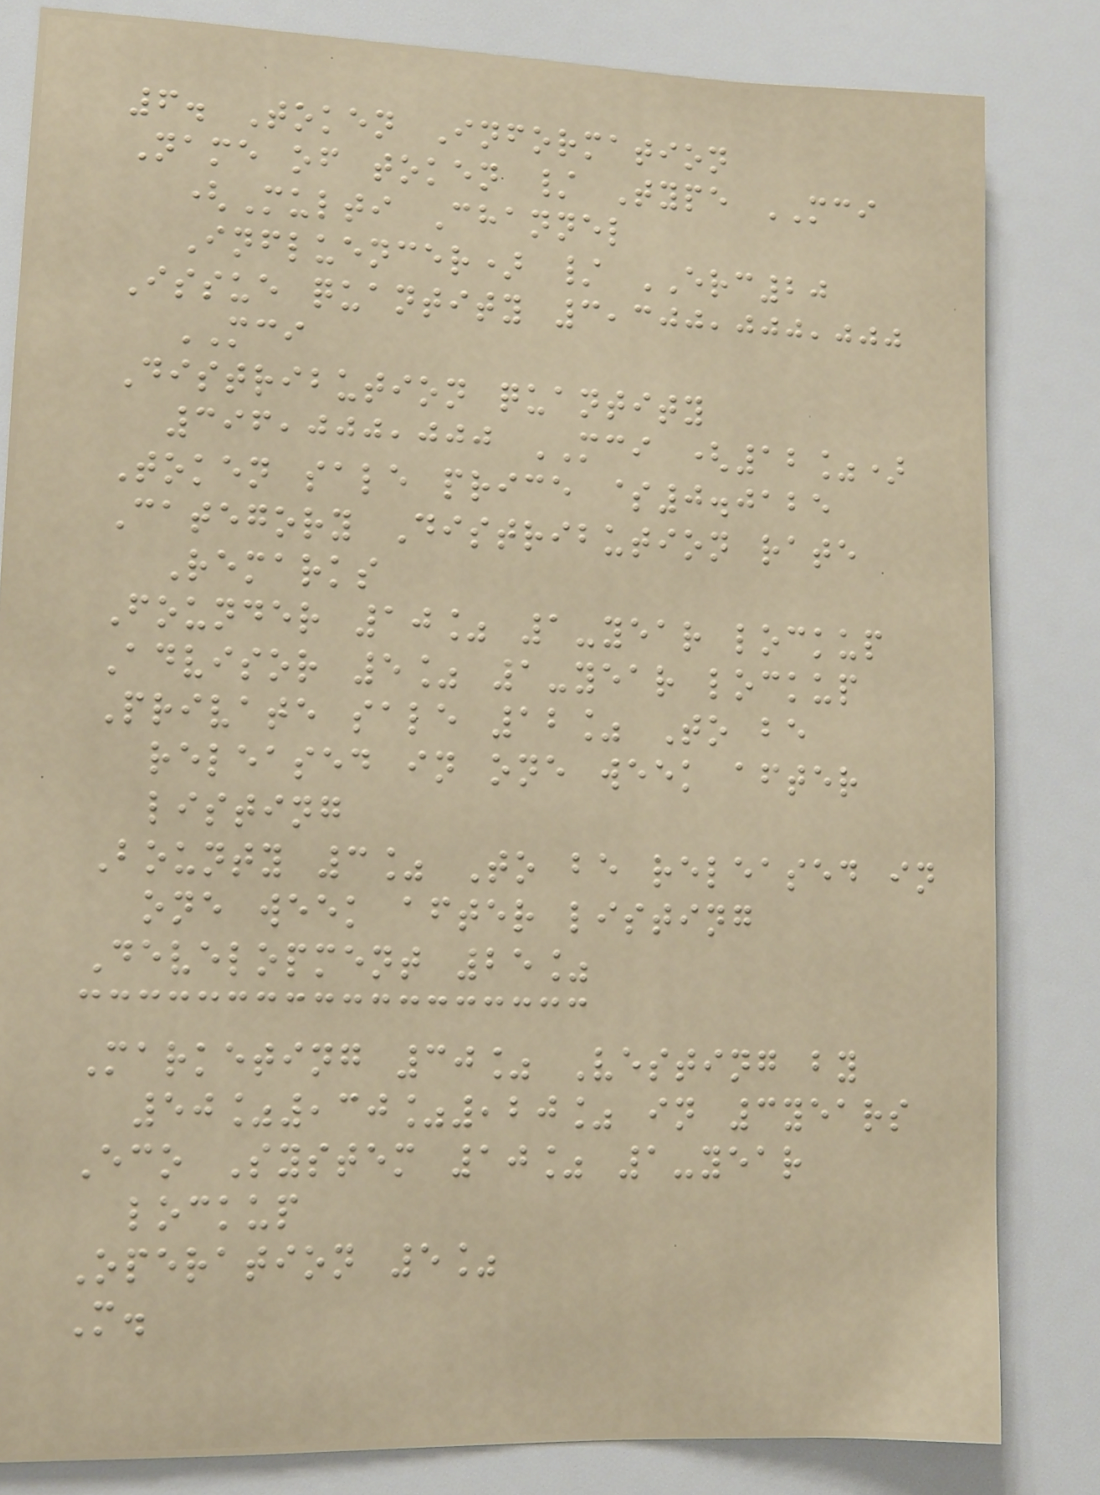6. Token Information
Name of token / Type MCI
(Multi Channel
Influencer) / ERC20
Issue quantity 3,300,000,000
MCI
Distribution quantity
396,000,000 MCI (12%)
Token sale price $0.0125
Category Distribution rate
Remarks
Founder 10% 1-year lockup
Advisor 5% 1-year lockup
Private sale 12% To be
released in one week after
listing
Bounty 3% To be released in
one week after listing
Development 25%
Marketing 30% Vesting by
50%,30%,20% in 3years
Eco System 10% 1-year
lockup
Operation 5%
M.
